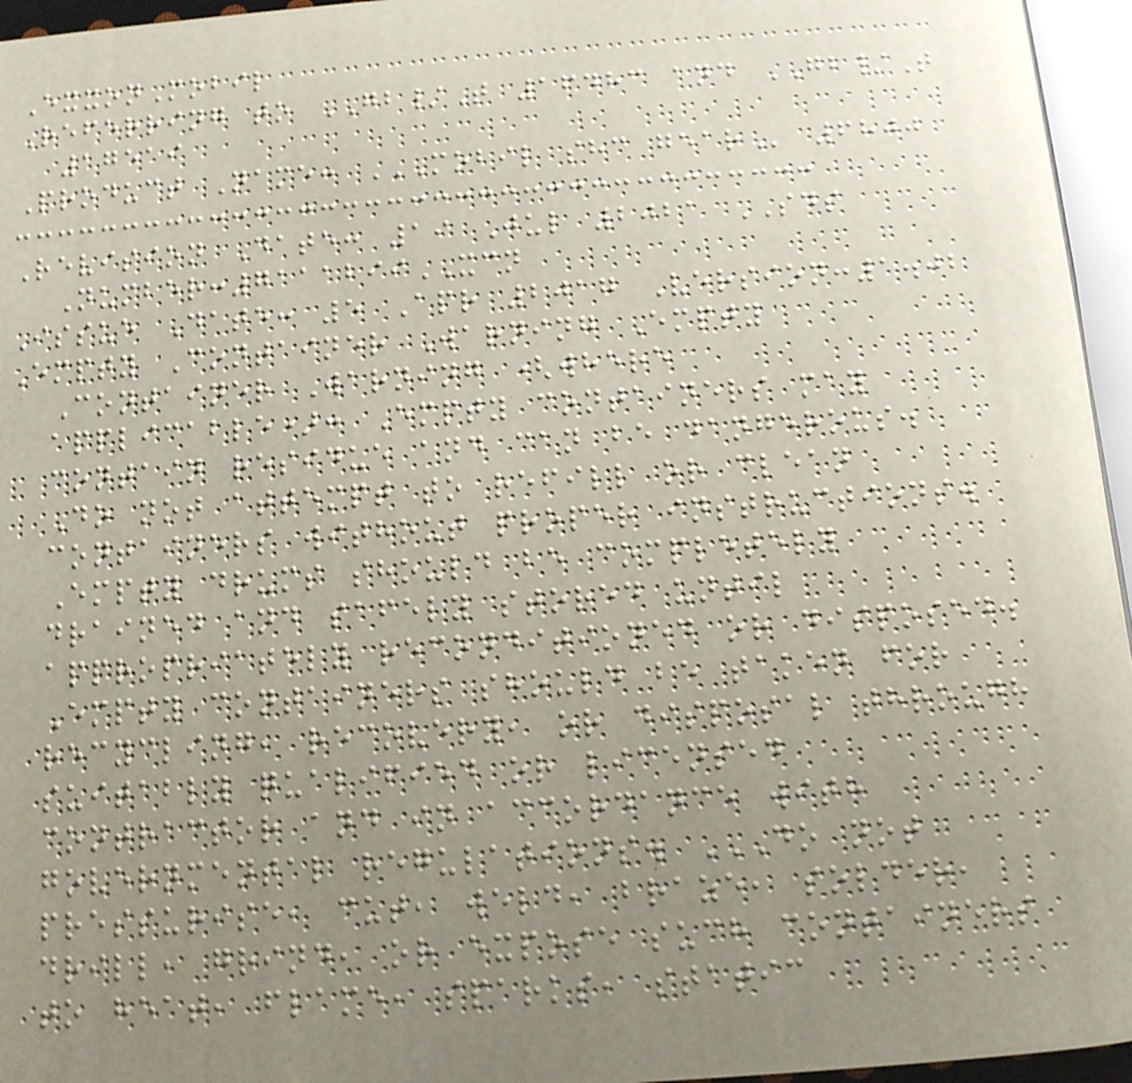ExxonMobil
Referring to GB/T 16483 and GB/T
17519
Product Name: MOBIL SHC GEAR 6800
Revision Date: 19 Jul 2021 SDS
Number:7111299XCN
Issue Date: 5 Apr 2017 Version:1.02
Empty Container Warning Empty
Container Warning (where
applicable): Empty containers may
contain residue and can be dangerous.
Do not attempt to refill or clean
containers without proper instructions.
Empty drums should be completely
drained and safely stored until
appropriately reconditioned or disposed.
Empty containers should be taken for
recycling, recovery, or disposal through
suitably qualified or licensed
contractor and in accordance with
governmental regulations. DO NOT
PRESSURISE, CUT, WELD, BRAZE, SOLDER,
DRILL, GRIND, OR EXPOSE SUCH CONTAINERS
TO HEAT, FLAME, SPARKS, STATIC
